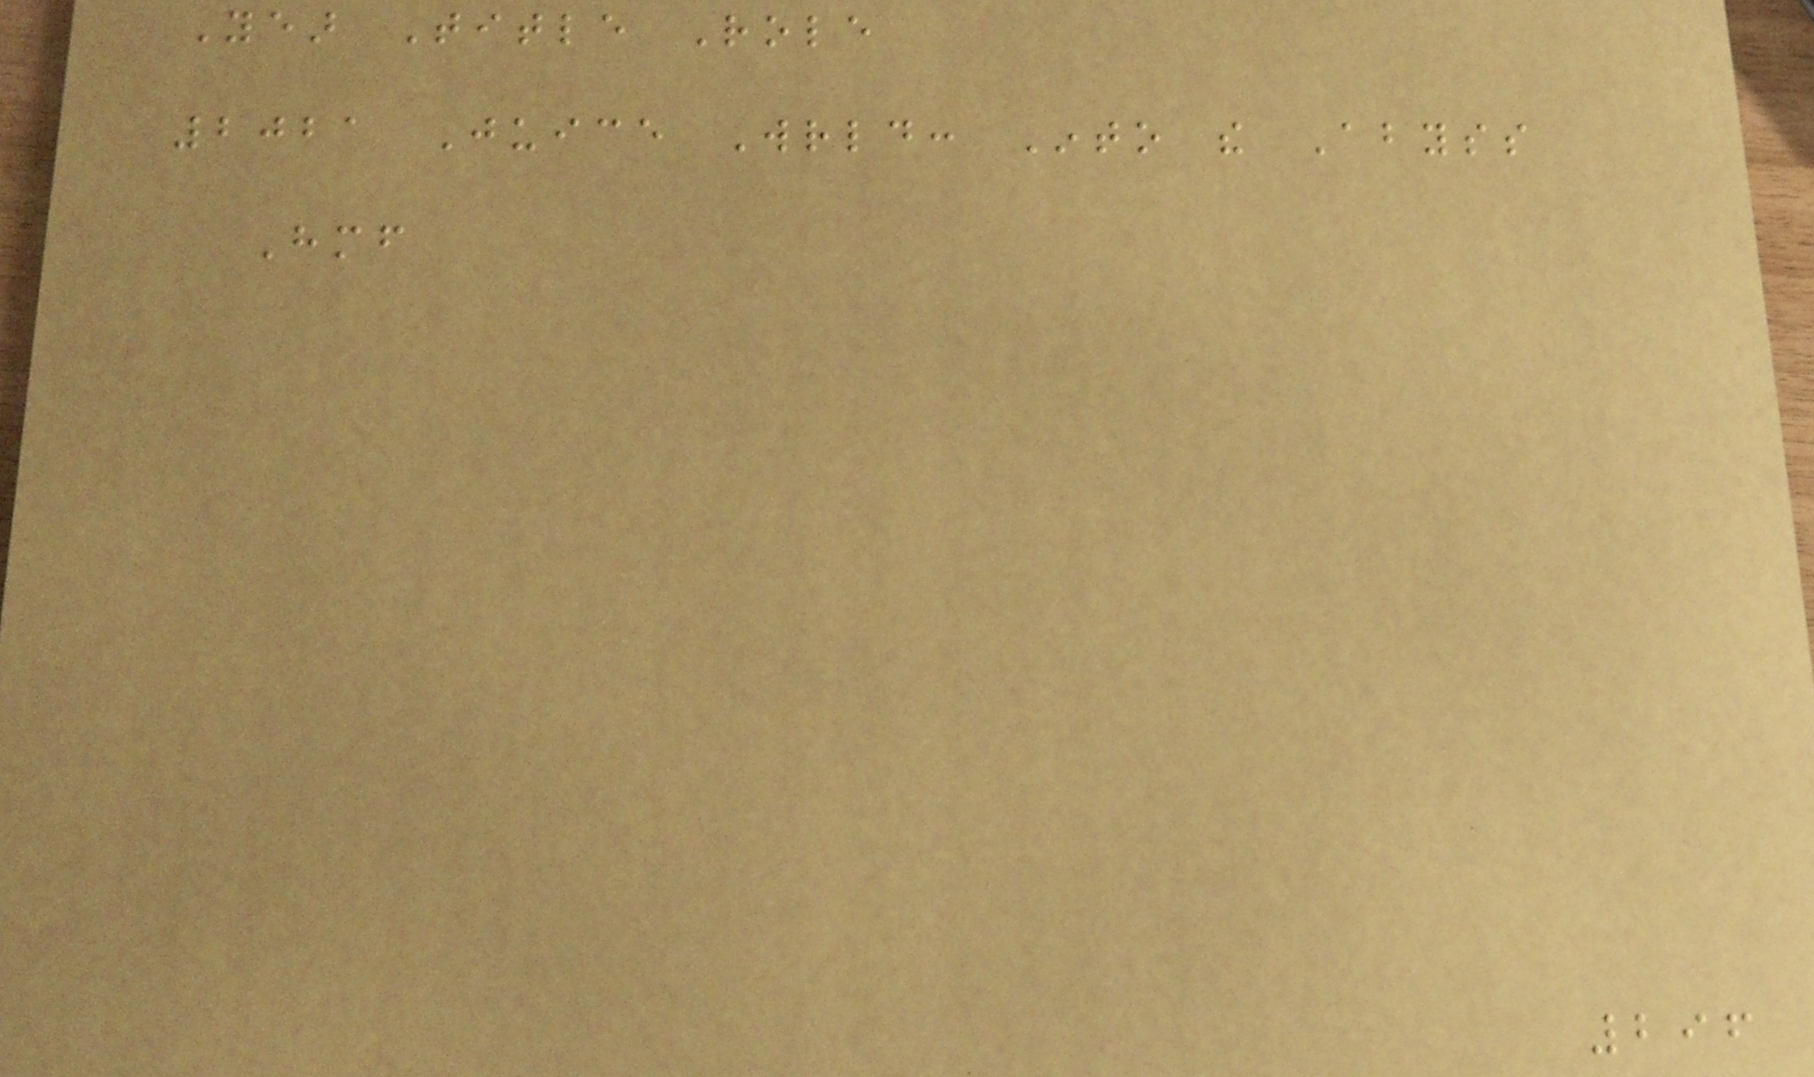Year Title Role
2021 Juice Wrld: Into the Abyss
Himself
296
